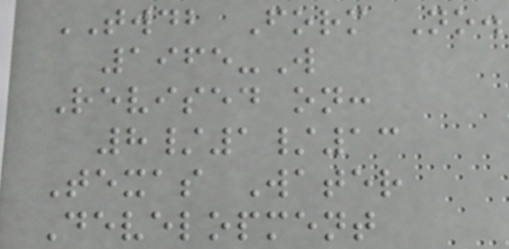TWDB Form No.
1965-W
Revised on:
8/1/13
Texas Water
Development
